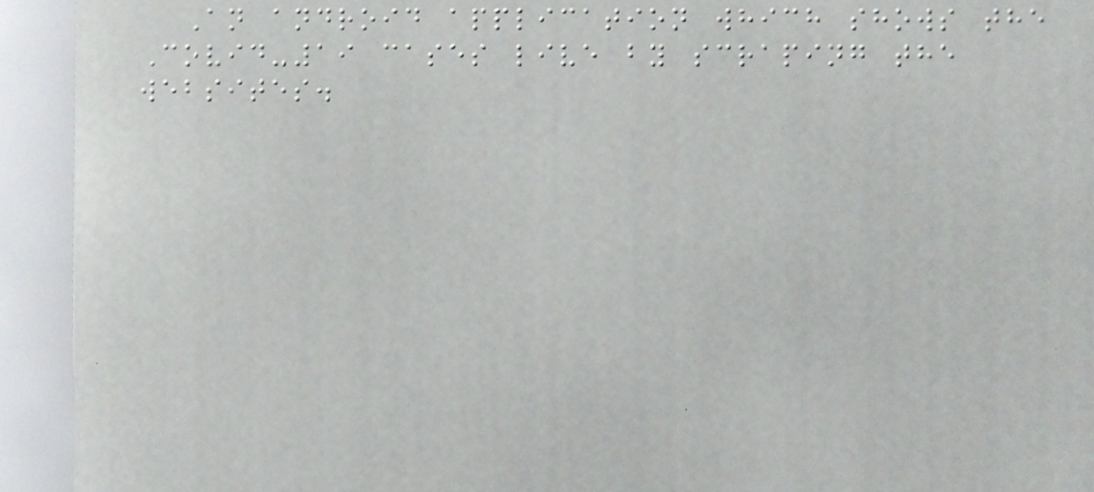An android application which shows the
Covid-19 cases live by scraping the
websites.
